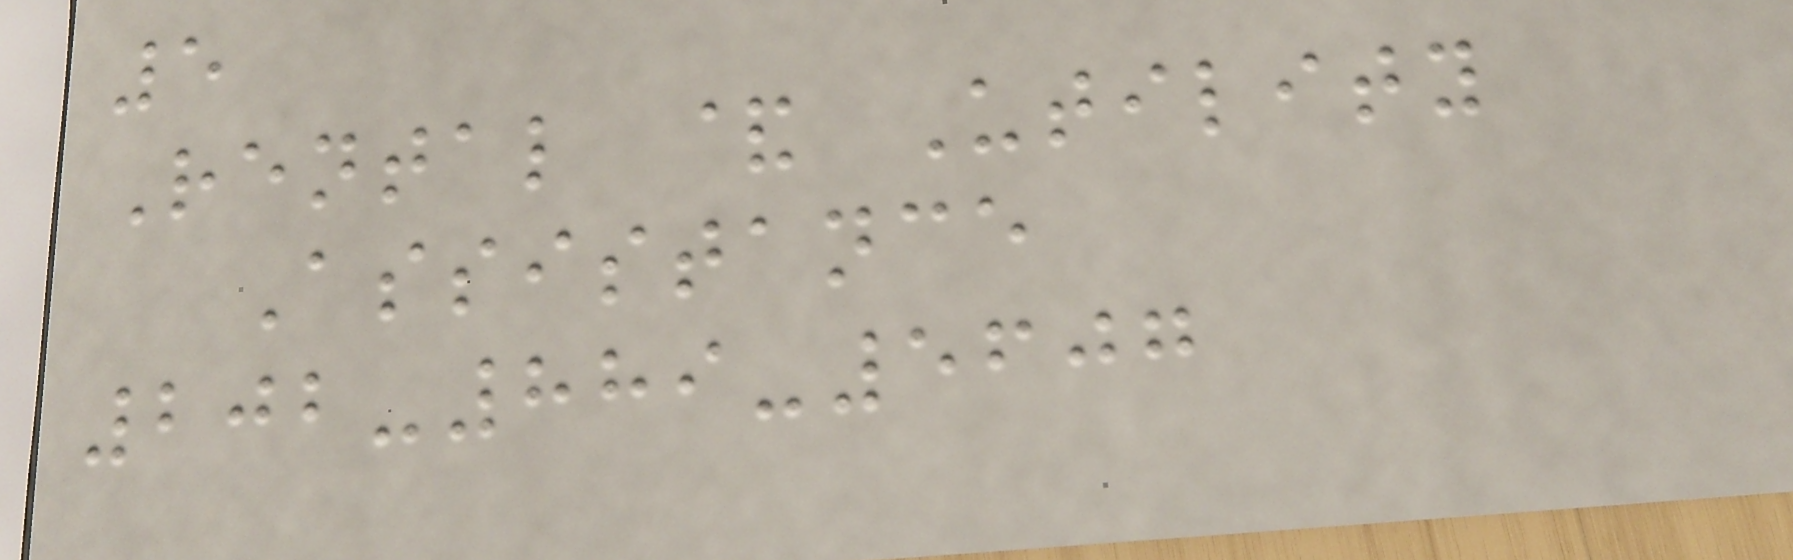5
Rental & Utility
Assistance
202-889-5607
